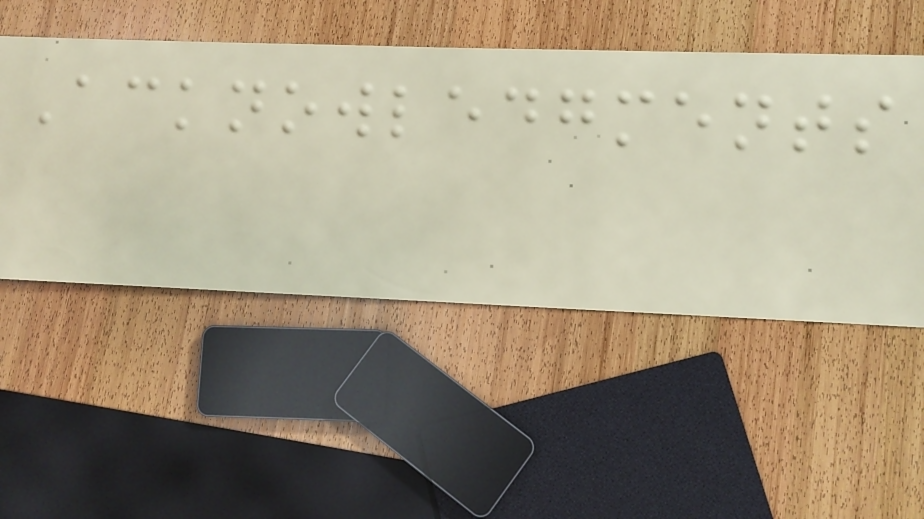Acknowledgments
